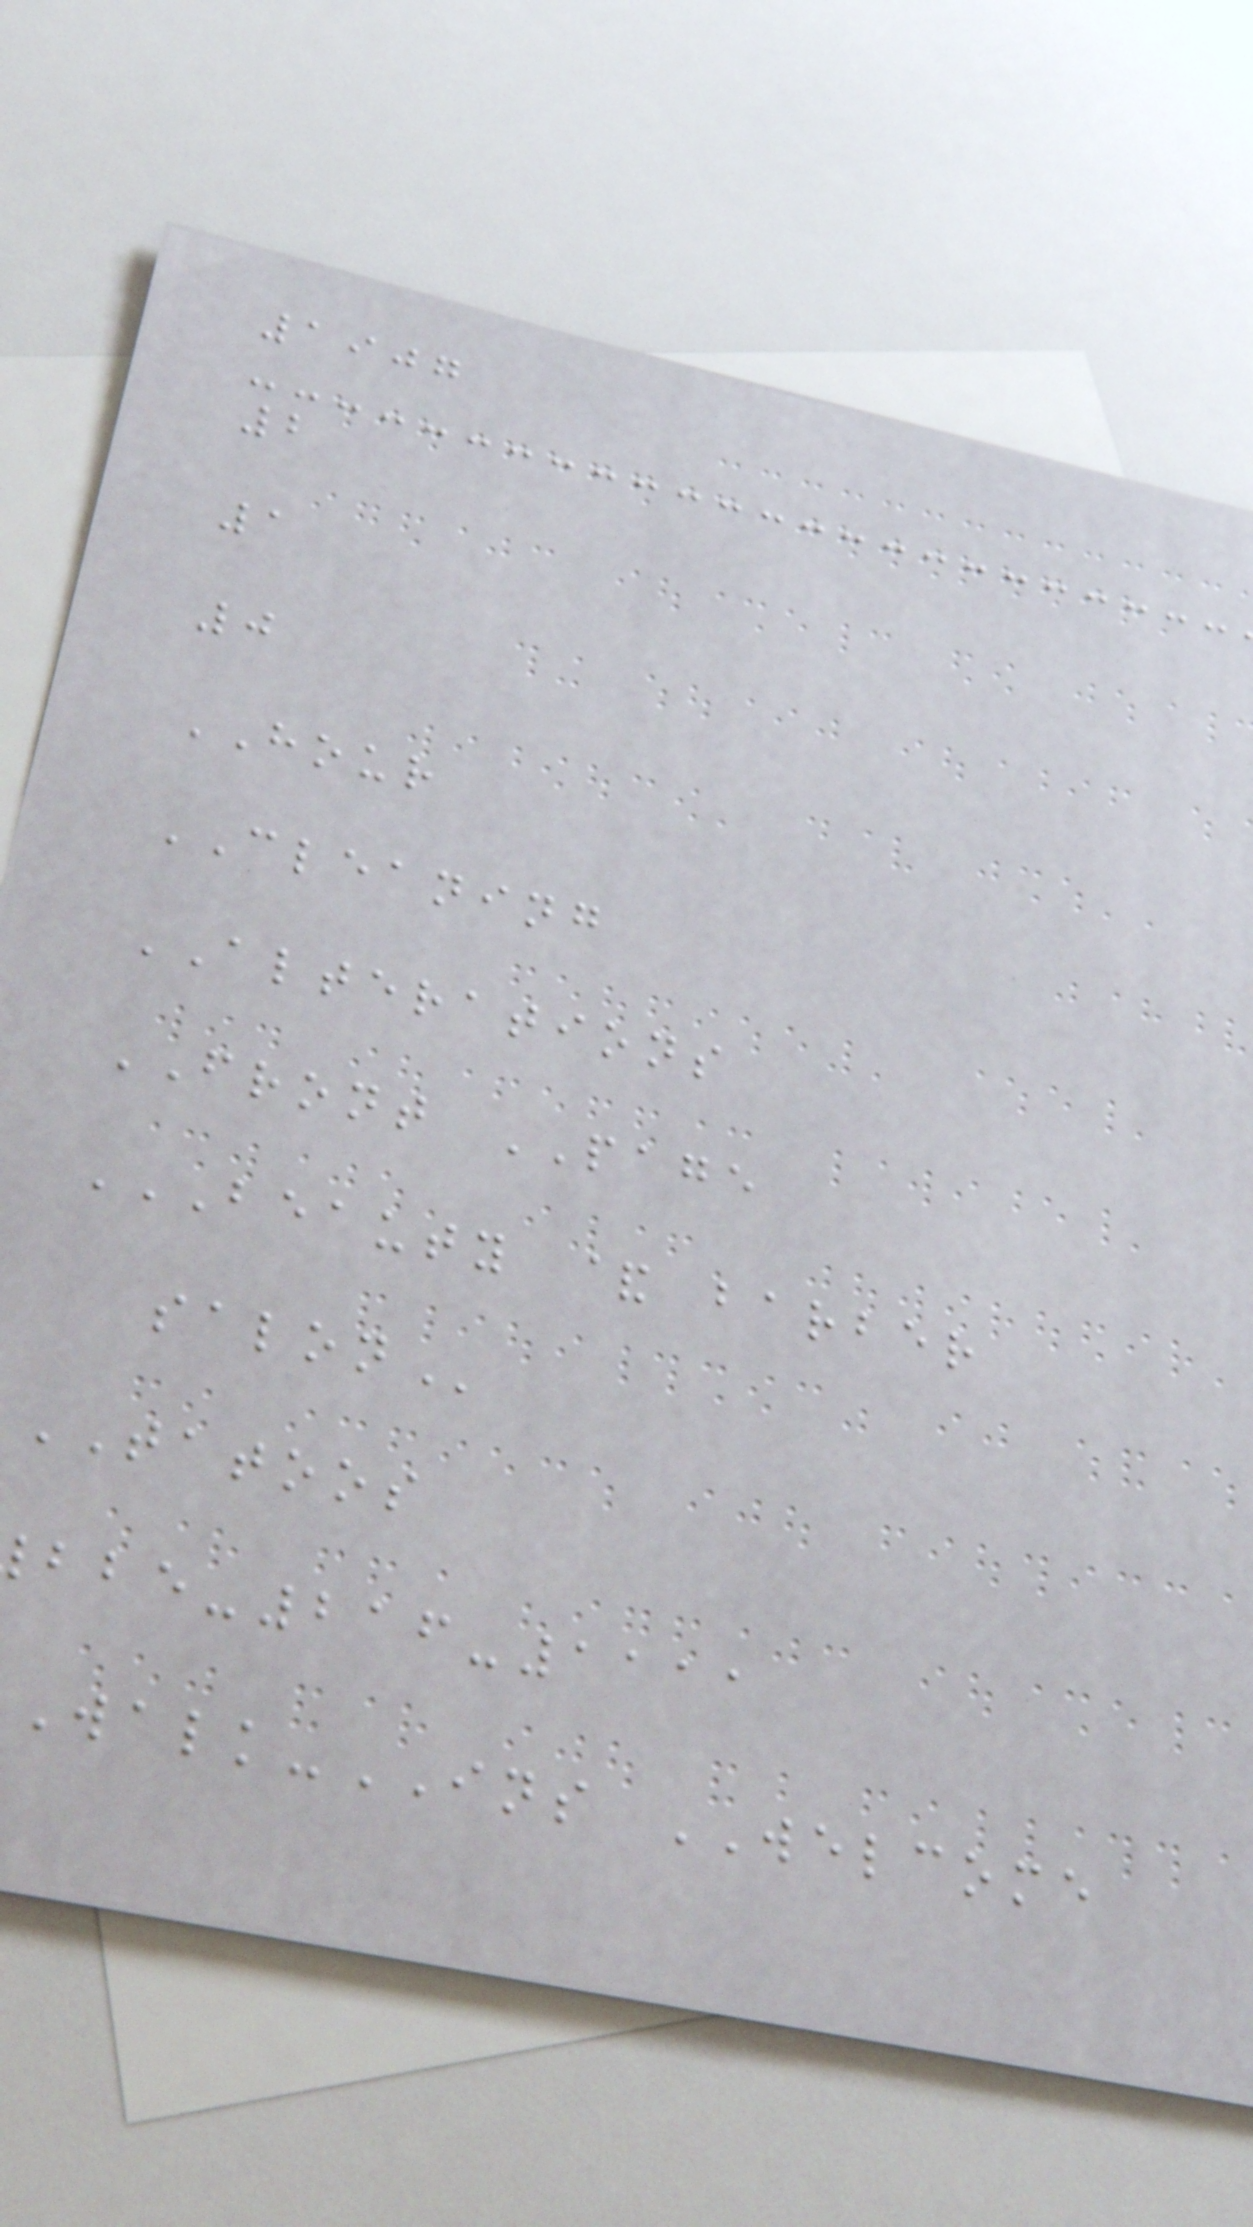1907
2
1
0
HOUR
CLEANING
ALTERATIONS
FRONT PAGE
BEAUTY & BARBER
TATOOS
-216-1111
-INS WELCOME
